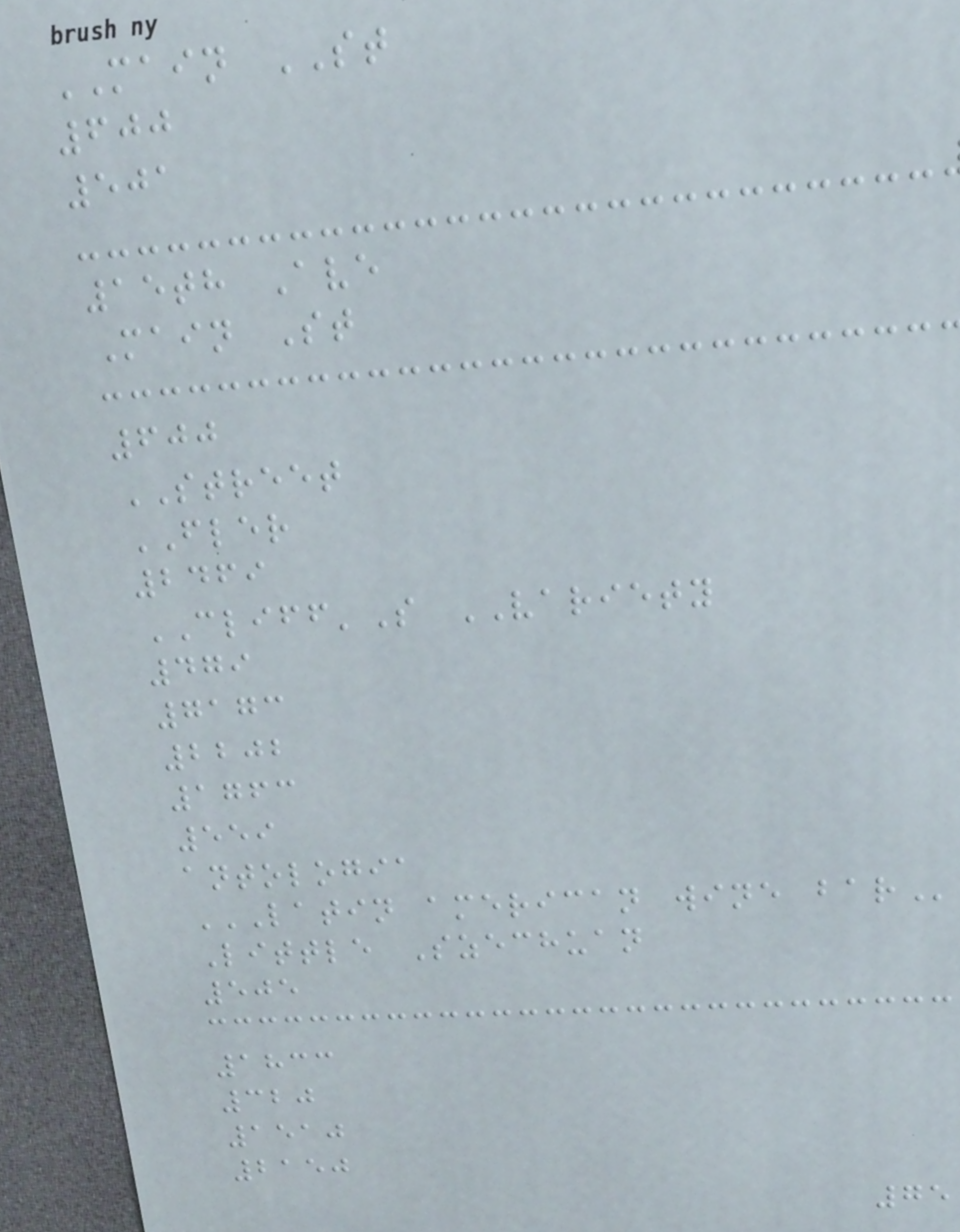MAIN ST
600
501
15th Ave
Main St
600
STREET
FLER
2469
CLIFF'S VARIETY
479
7173
2202
1763
559
antologia
LATIN AMERICAN WINE BAR
Little Szechuan
505
1833
320
1510
2150
75
